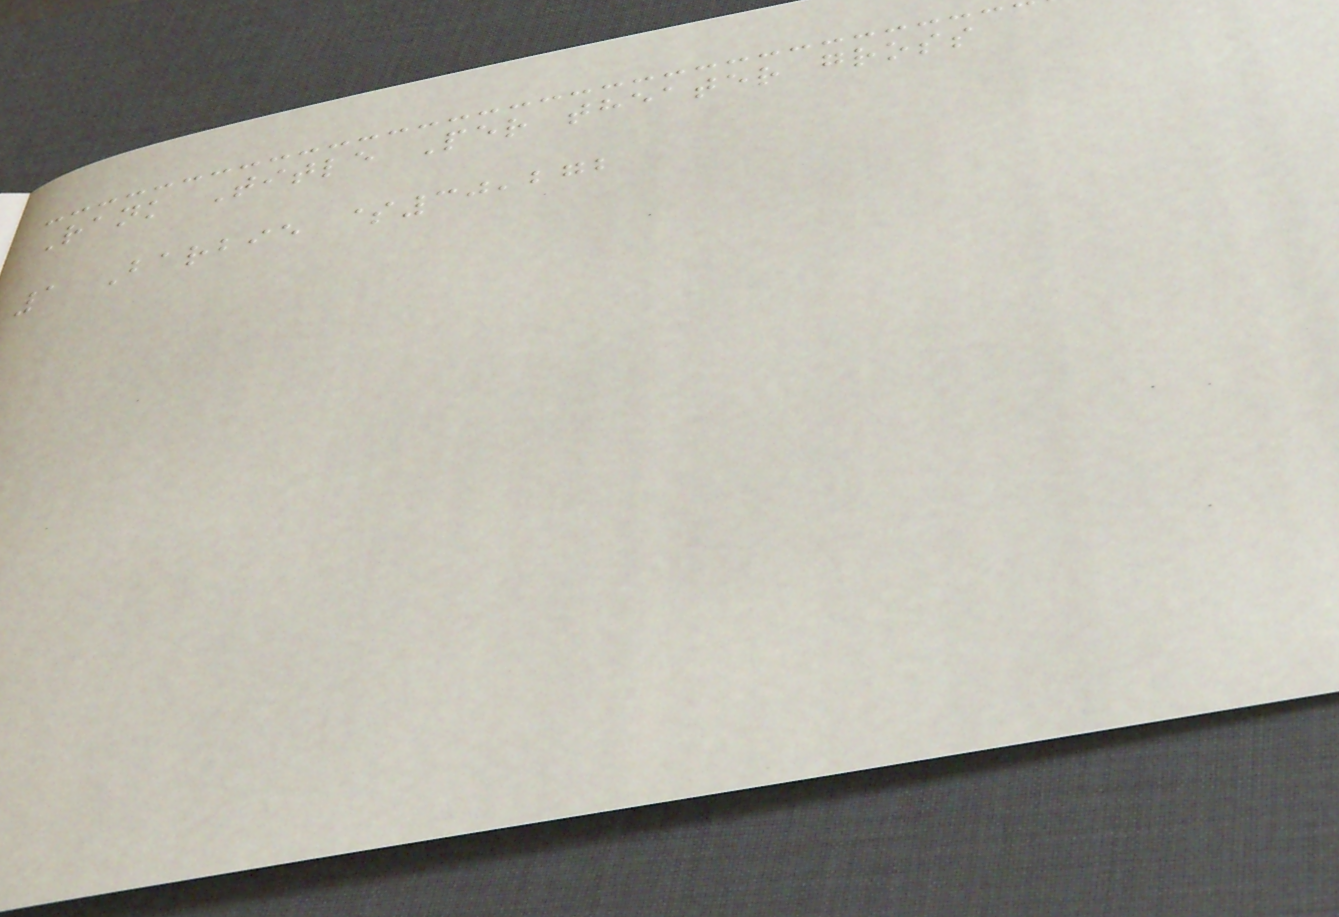Rank Title Per theater gross
1 Barbie $30,272
